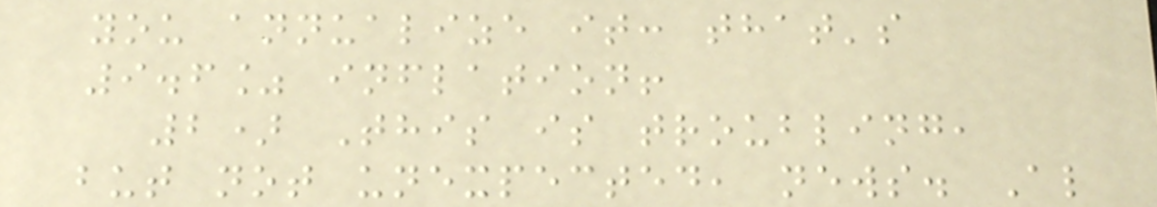you annualize it: that's
9.6% inflation!
2) This is troubling,
but not unexpected, news. Al
